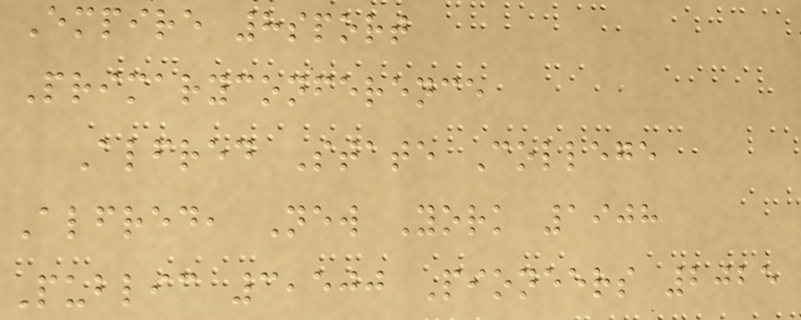Empire 8sport
Primaryconference
Alfred State College
Alfred, New York 1908
Public 3,500 Pioneers 2025
